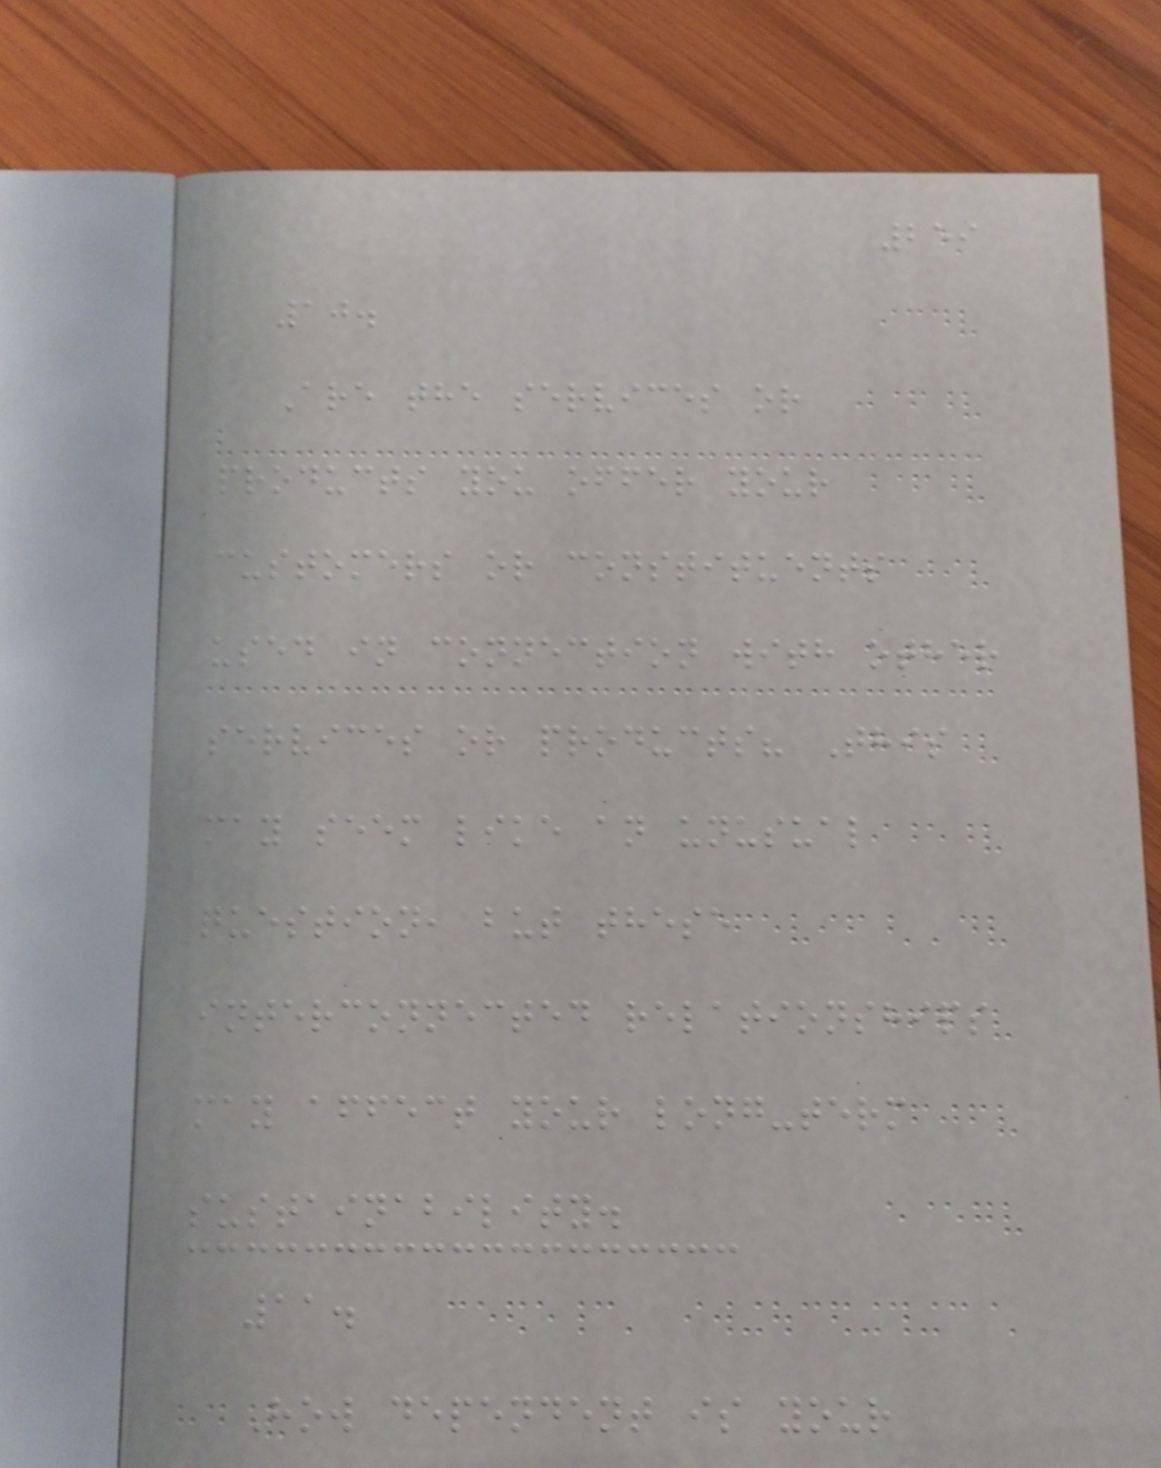259
10.
Are the services or
products you offer your
customers or constituents
used in connection with other
services or products? This
may seem like an unusual
question, but these
interconnected relationships
may affect your long-term
sustainability.
11.
How dependent is your
